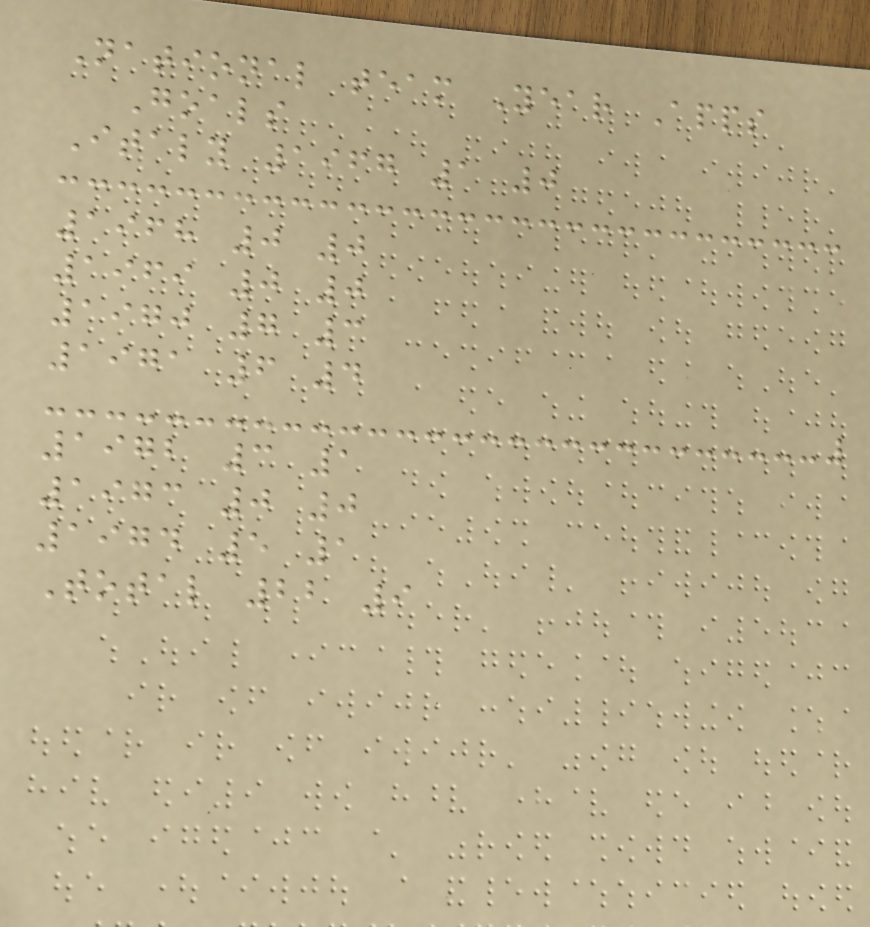National team Year Apps
Goals
Italy 1967 1 0
1968 0 0
1969 0 0
1970 7 3
1971 6 4
1972 3 1
1973 0 0
1974 5 1
Total 22 9
